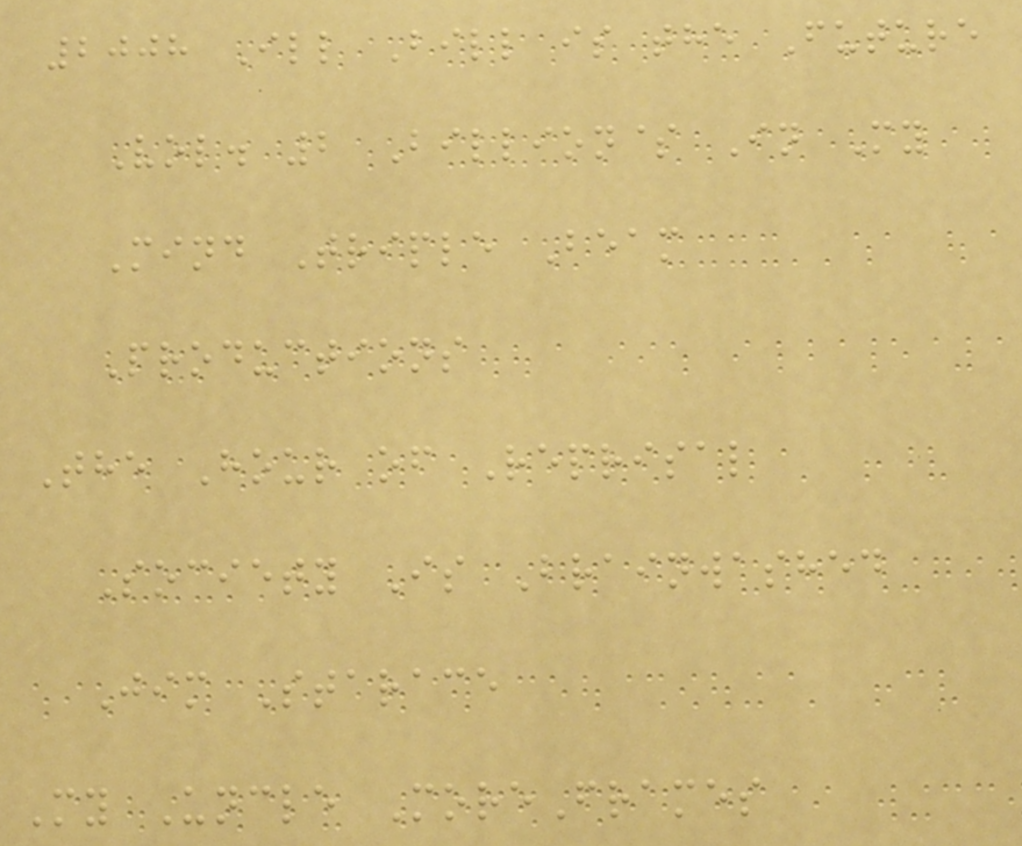2008 Ill Bill is the Future
Vol. 2 Billion$ In My
Mind Triple Beam
Productions
The Hour of Reprisal
Society Is Brainwashed
Jim Starace
My Uncle MoreFrames
